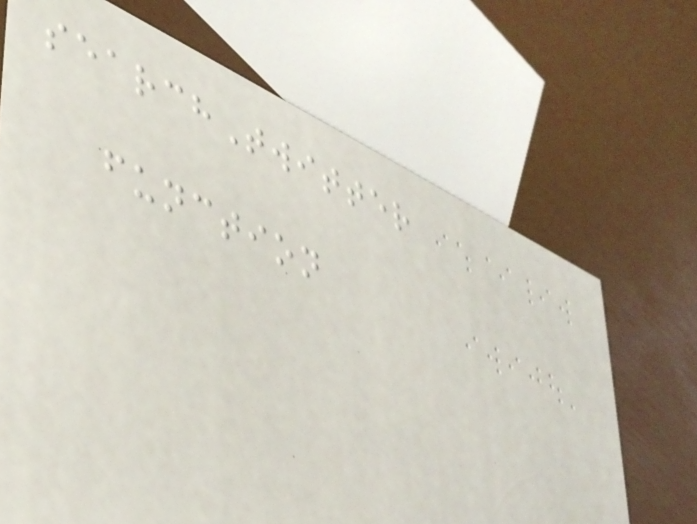searchTwitter
function
